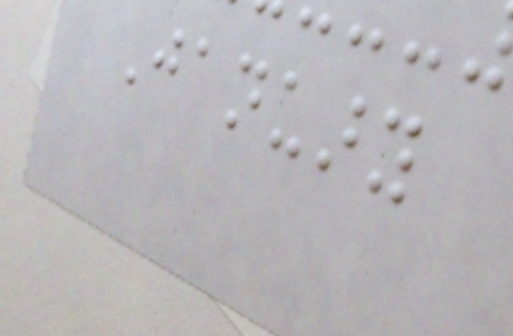January
